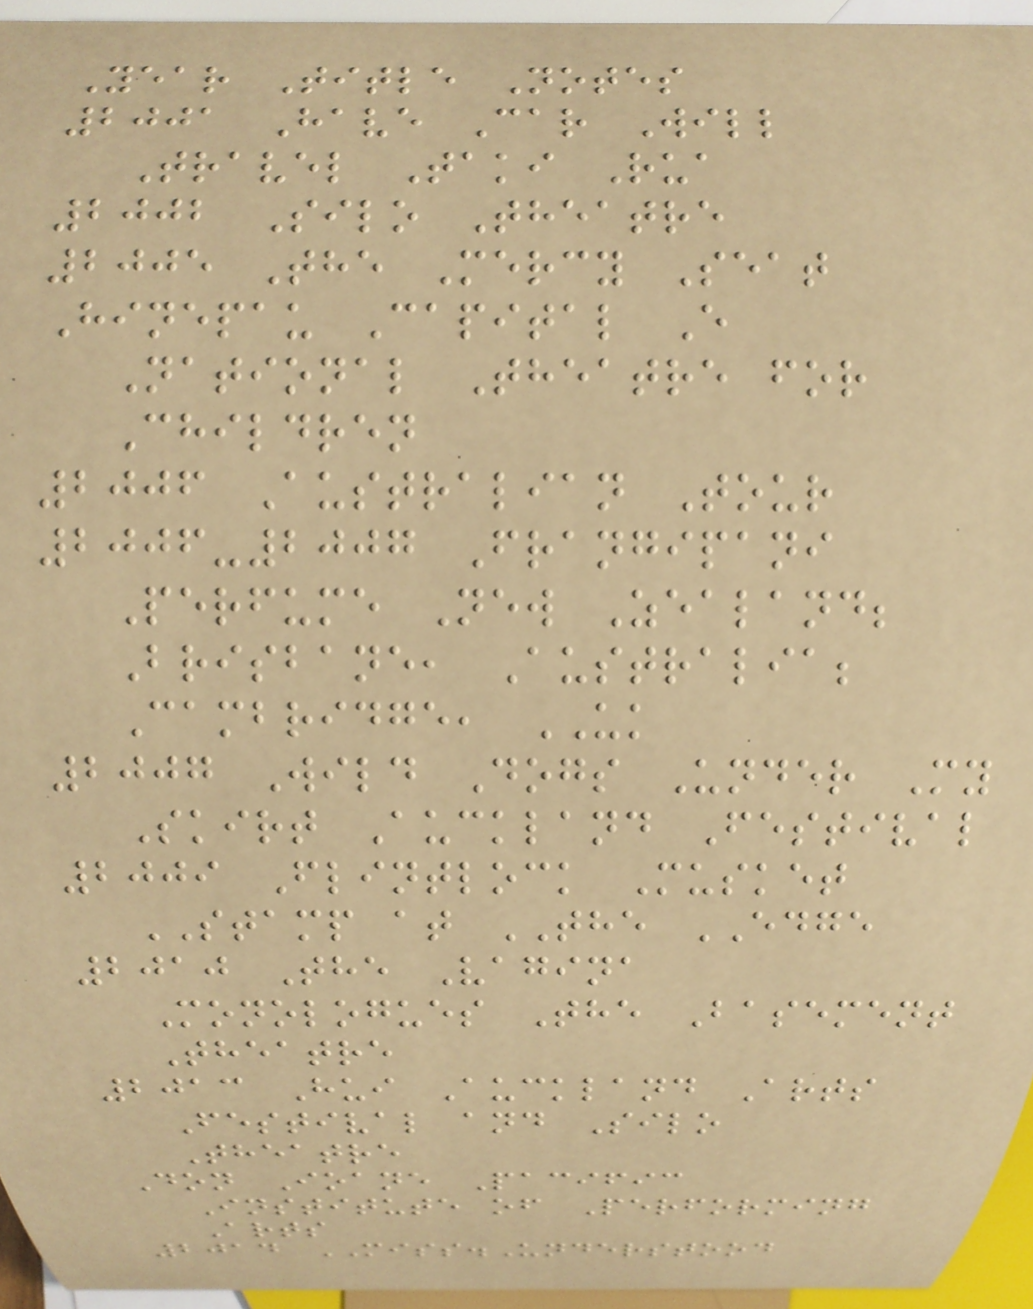Year Title Notes
2001 Have Car Will
Travel Taki Rua
2002 Silo Theatre
2005 The Mercy Seat
Hinepau Capital E
National Theatre for
Children
2006 Australian Tour
2006-2007 Frangipani
Perfume New Zealand;
Brisbane, Australia;
Cambridge, UK
2007 Wild Dogs Under My
Skirt Auckland Festival
2009 Flintlock Musket
STAMP at THE EDGE
2010 The Vagina
Monologues The Basement
Theatre
2013 Hui Auckland Arts
Festival and Silo
Theatre
Don Ioane Pacific
Institute of Performing
Arts
2014 MISS.Understood
